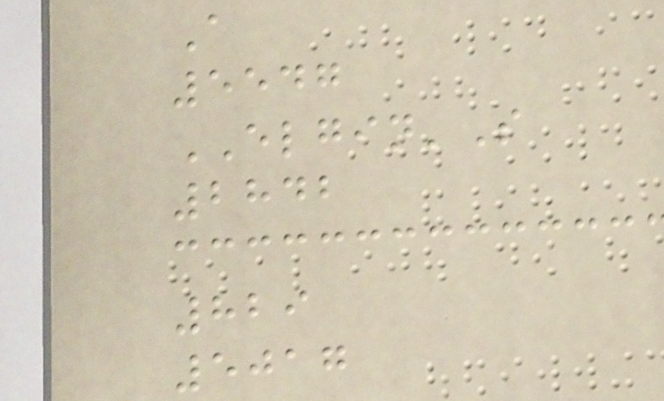A
5547
ELGIN'S
2842
829
5017
